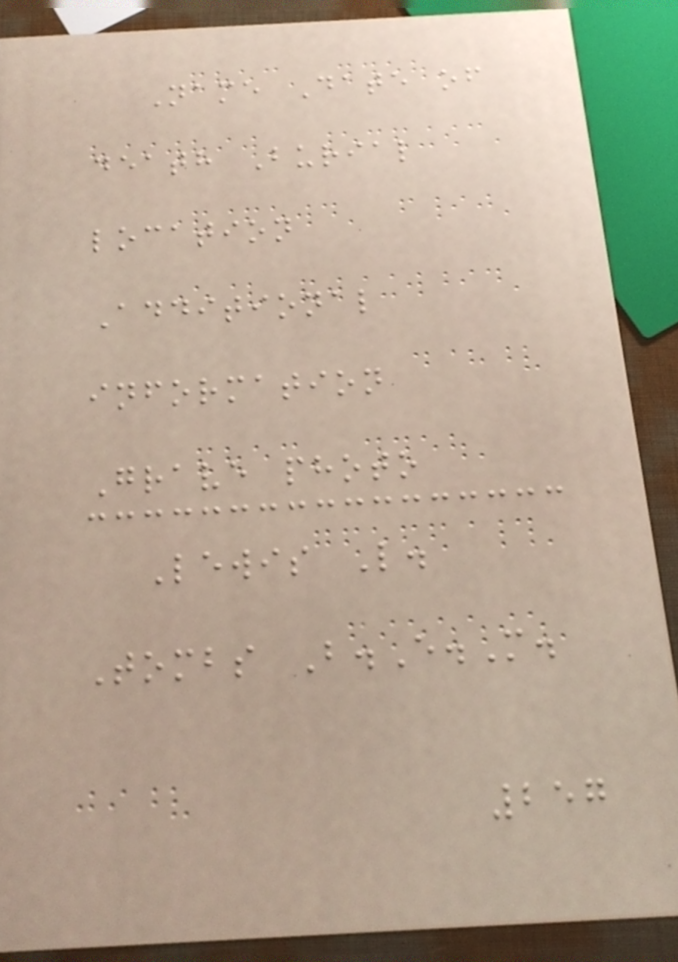Name Date of
death Burial
location
Additional
information
Grave photo
Lewis L.
Tombs B.E.M.
257
